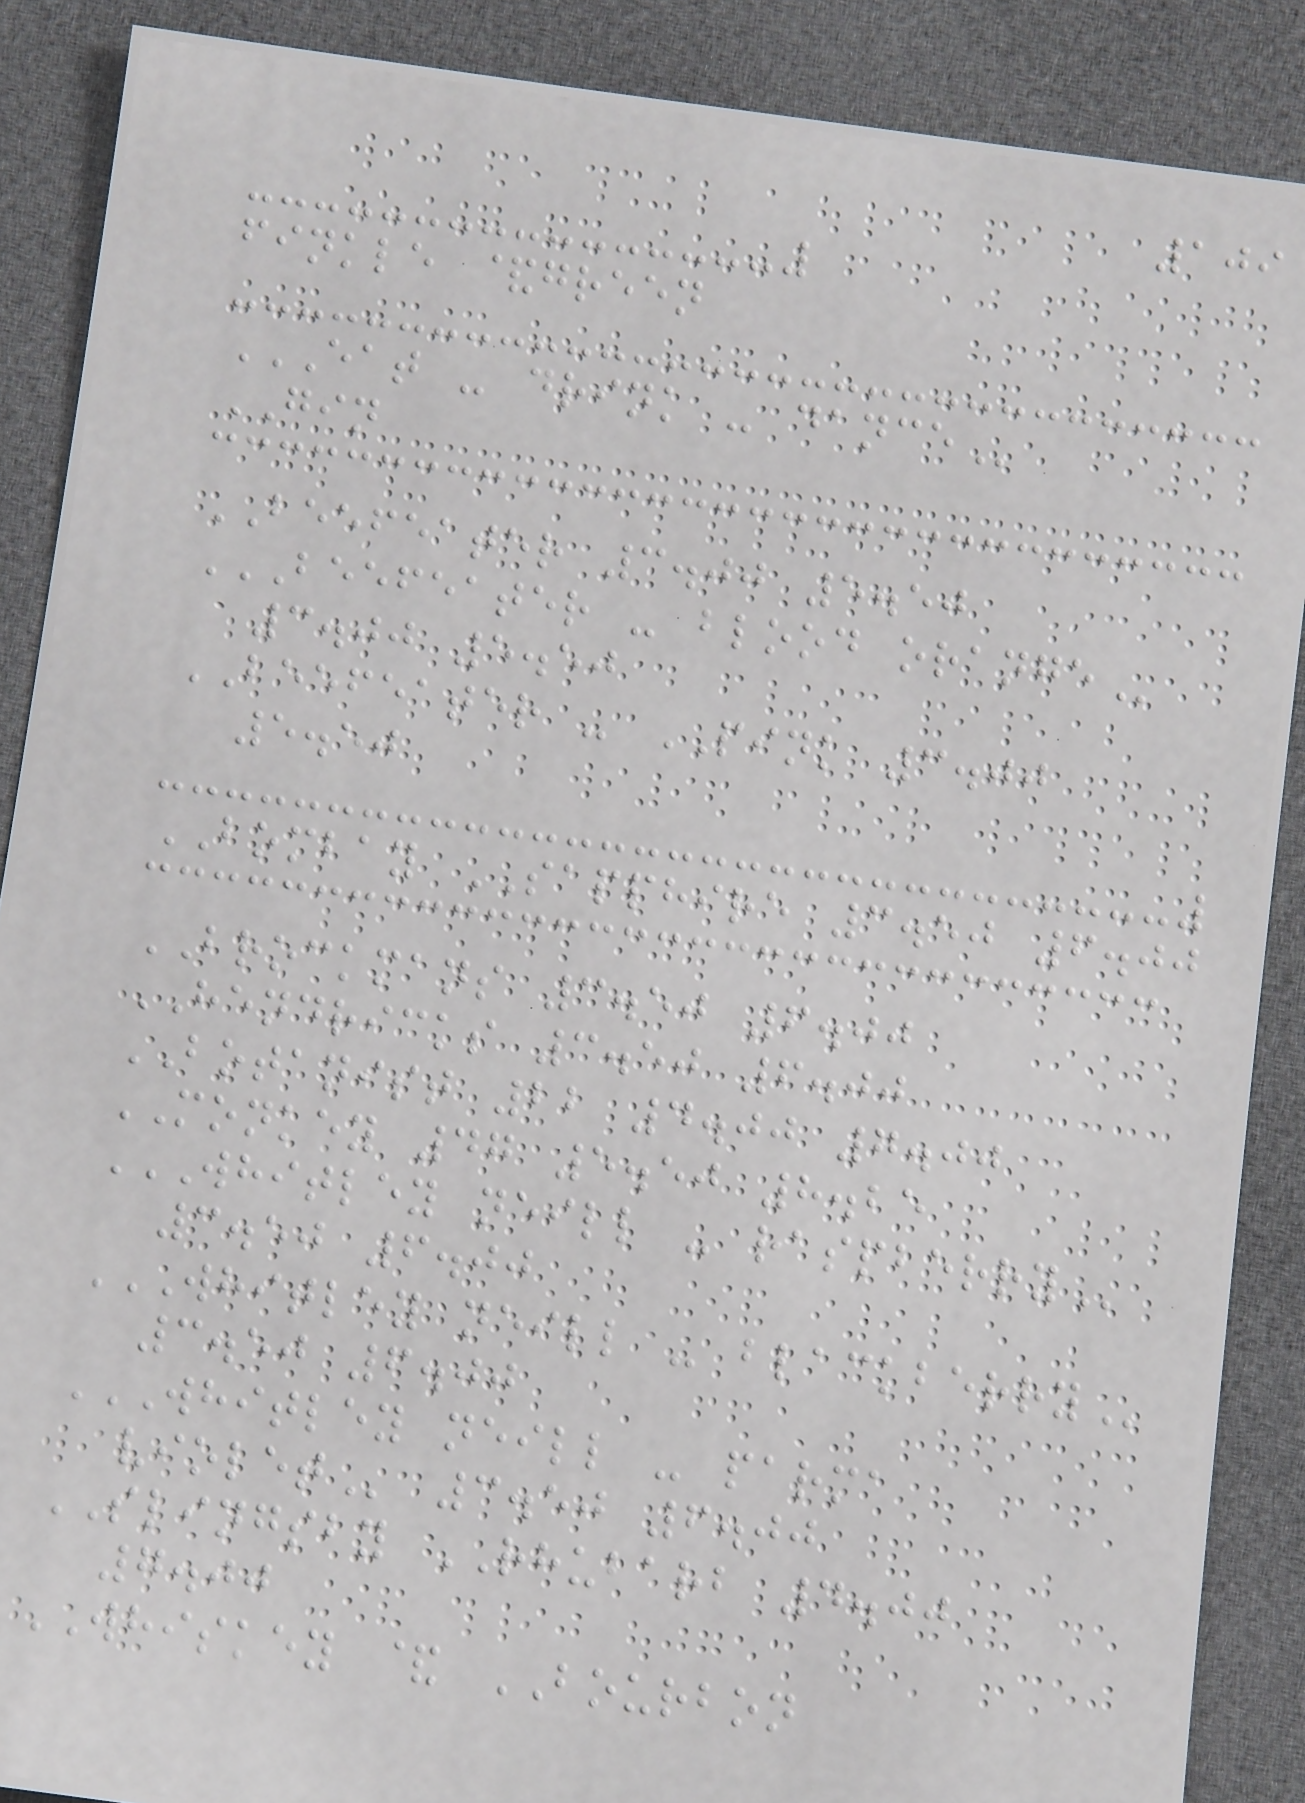109
finkle &green
EAT - DRINK - DANCE
GIN
BEEFEATER 3.00 5.50
BEEFEATER - BLOOD ORANGE
3.00 5.50
BEEFEATER - PINK 3.00
5.50
BOMBAY SAPPHIRE 3.50 6.00
BROCKMANS 3.50 6.00
HENDRICKS 3.50 6.00
BOTANIST 22 4.00 7.00
MONKEY 47 5.50 8.25
WHITLEY NEILL - RASPBERRY
3.50 6.00
WHITLEY NEILL - BLACKBERRY
3.50 6.00
WHITLEY NEILL - PARMA
VIOLET 3.50 6.00
SLINGSBY RHUBARB 4.00
7.00
WHISKEY & BOURBON
